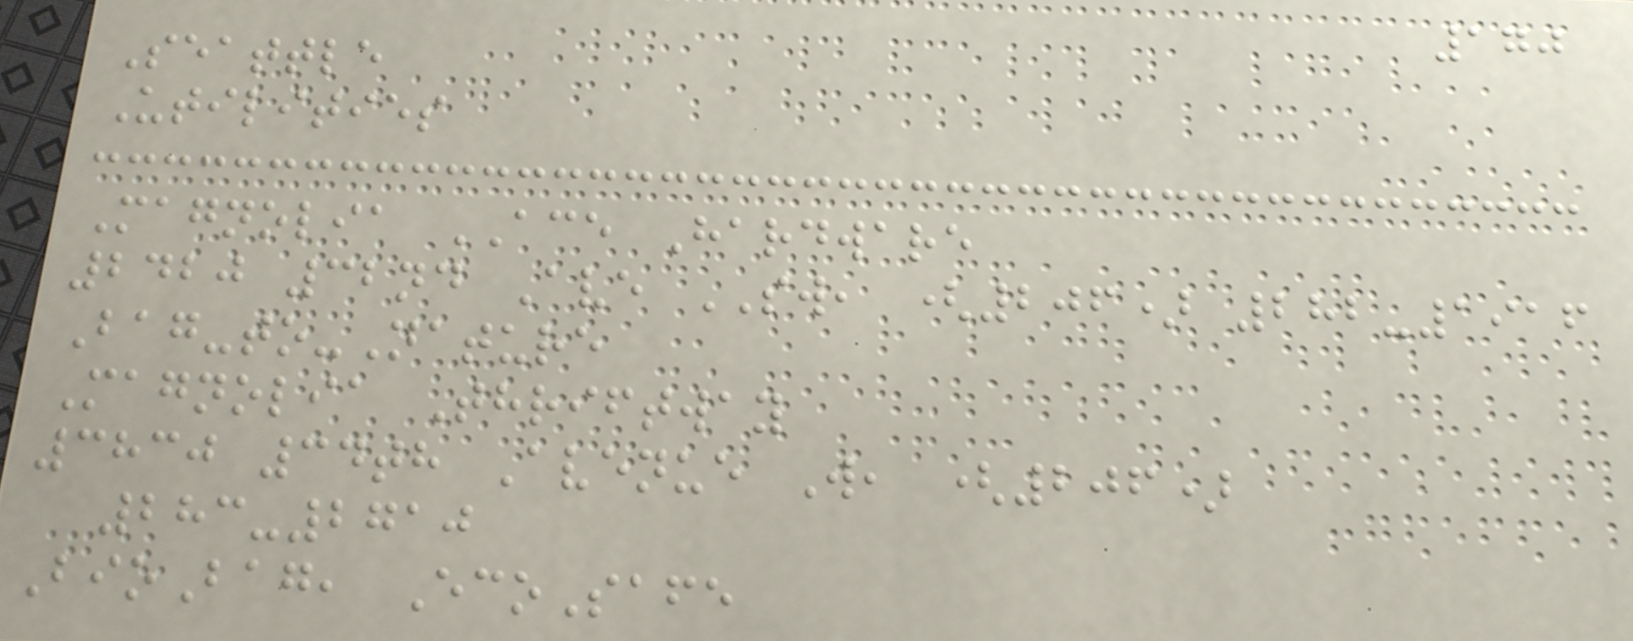170
Seattle
Utilities
Magnolia ACE Hardware
2420 32nd Ave SW, (206) 282-1916
Bag-to-Nature
Magnolia Thriftway
3830 34th Avenue W, (206)
283-2710
BioBag, EcoSafe
